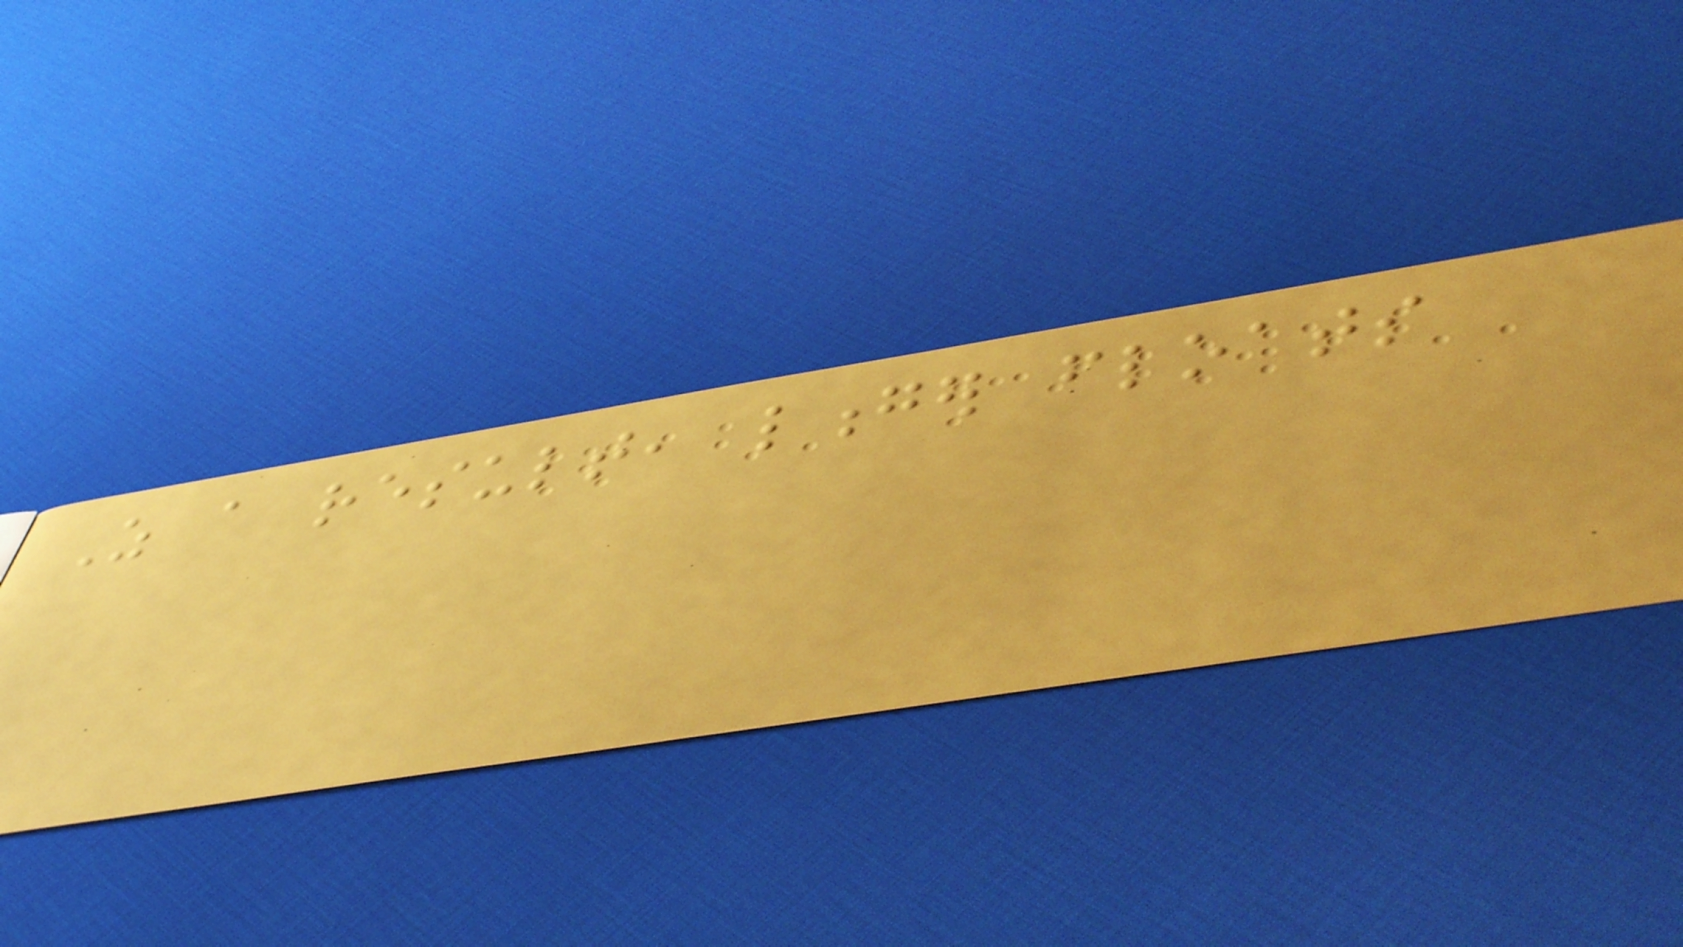As a result, longer floats
